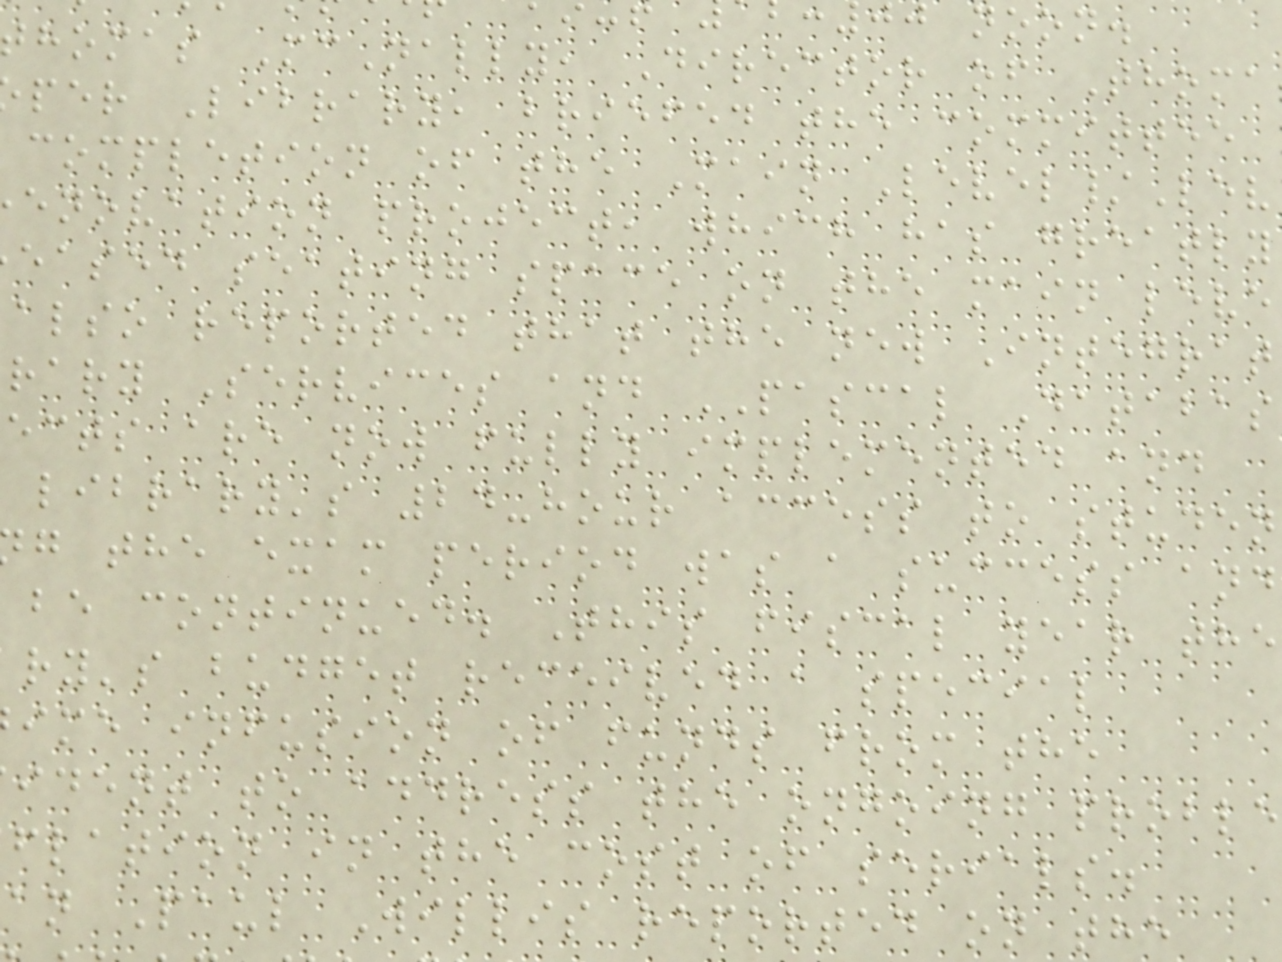homas McNally, Director of Thoma
per Library, briefed the committee
completion of the Main Level/Lev
enovation project, which has greatly
eased seating space on the main leve
also reported that the new Integrat
rary Services and PASCAL Databas
ects are now fully implemented and
library's 24-hour access to studen
g the exam period was a success and
be continued. This fiscal year the
ry's budget received a special
ime infusion of funds from the
ident to address the ongoing proble
flation in the cost of serials.
an Paul Willis reported on the
